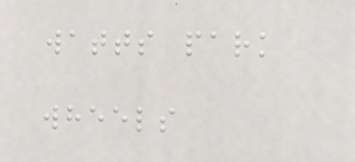watts park
wheels
